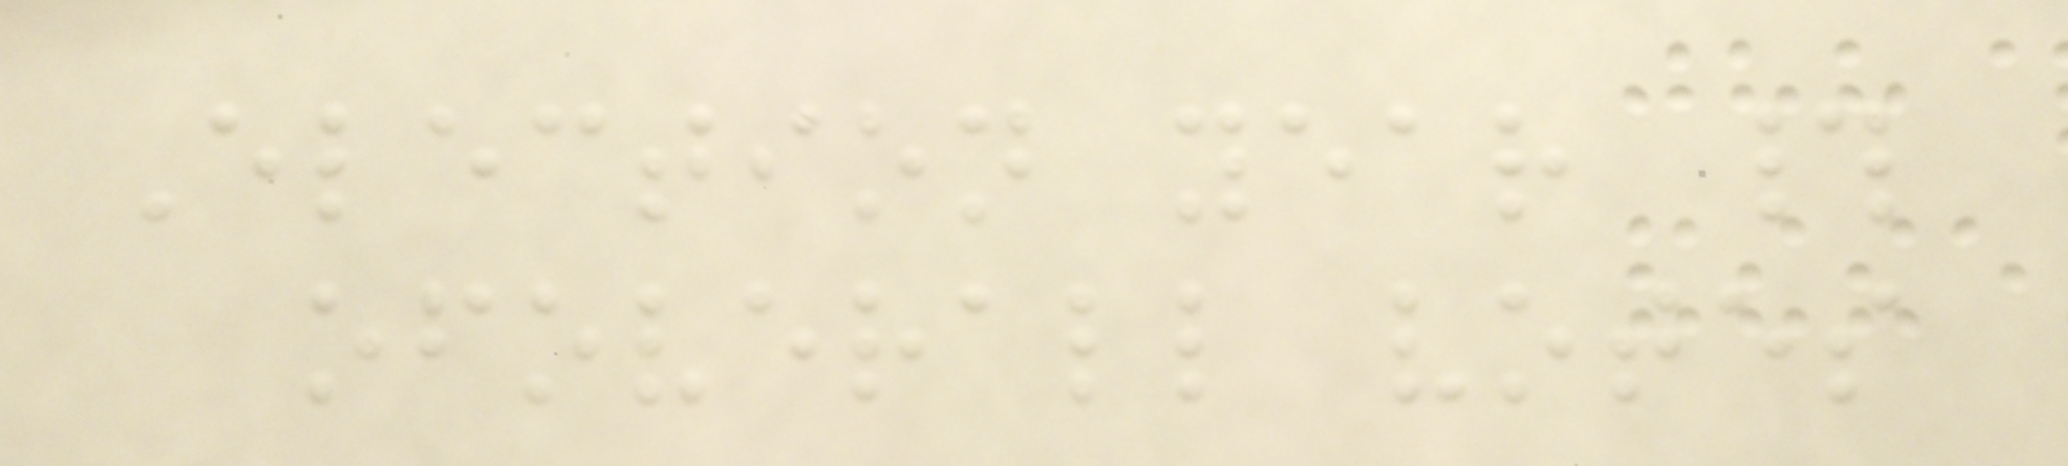Election year #
ofoverall votes
